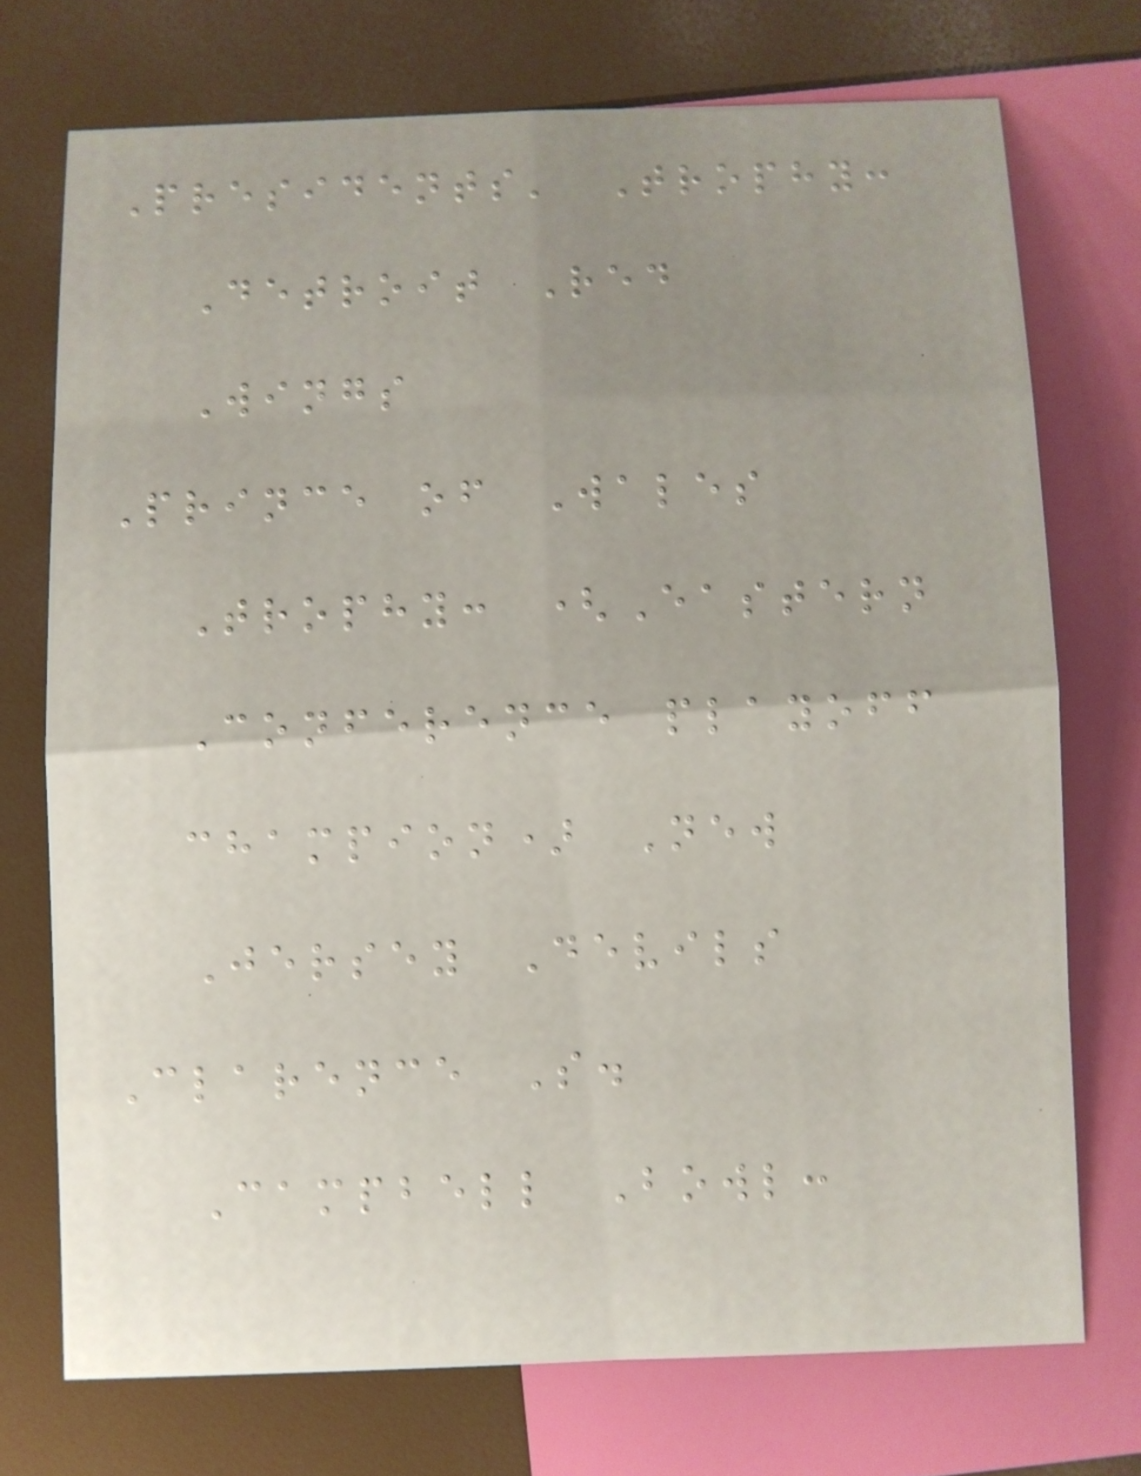Presidents' Trophy:
Detroit Red
Wings
Prince of Wales
Trophy: (Eastern
Conference playoff
champion) New
Jersey Devils
Clarence S.
Campbell Bowl:
